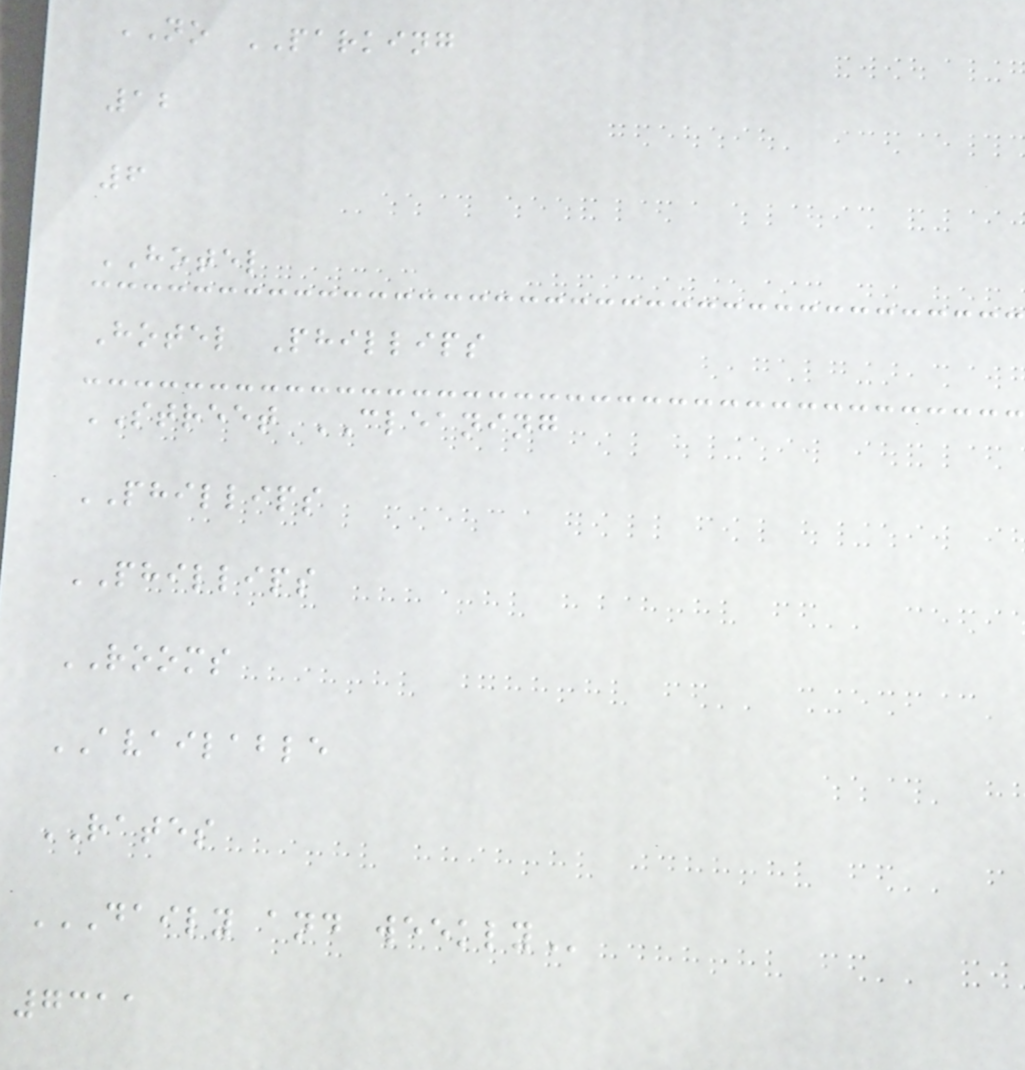NO PARKING
12
6
HOTEL
Hotel Phillips
STREET CLEANING
PHILLIPS
PHILLIPS
ROOMS
AVAILABLE
RATES
DAILY AND WEEKLY
7311
